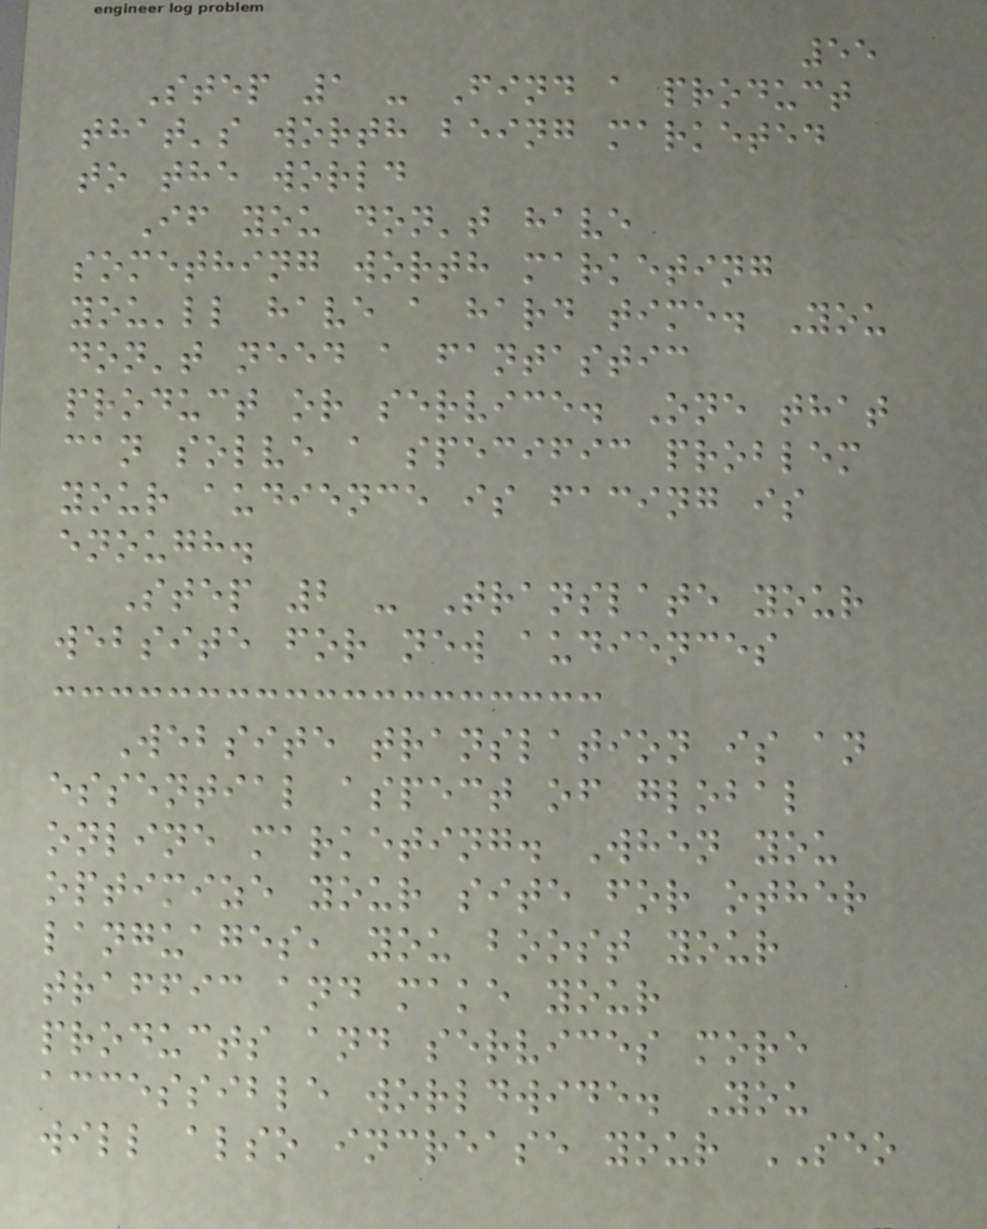55
Step 1 - Find a product
that's worth being marketed
to the world
If you don't have
something worth marketing
you'll have a hard time. You
don't need a fantastic
product or service. One that
can solve a specific problem
your audience is facing is
enough.
Step 2 - Translate your
website for new audiences
Website translation is an
essential aspect of global
online marketing. When you
optimize your site for other
languages, you boost your
traffic and make your
products and services more
accessible worldwide. You
will also increase your SEO
